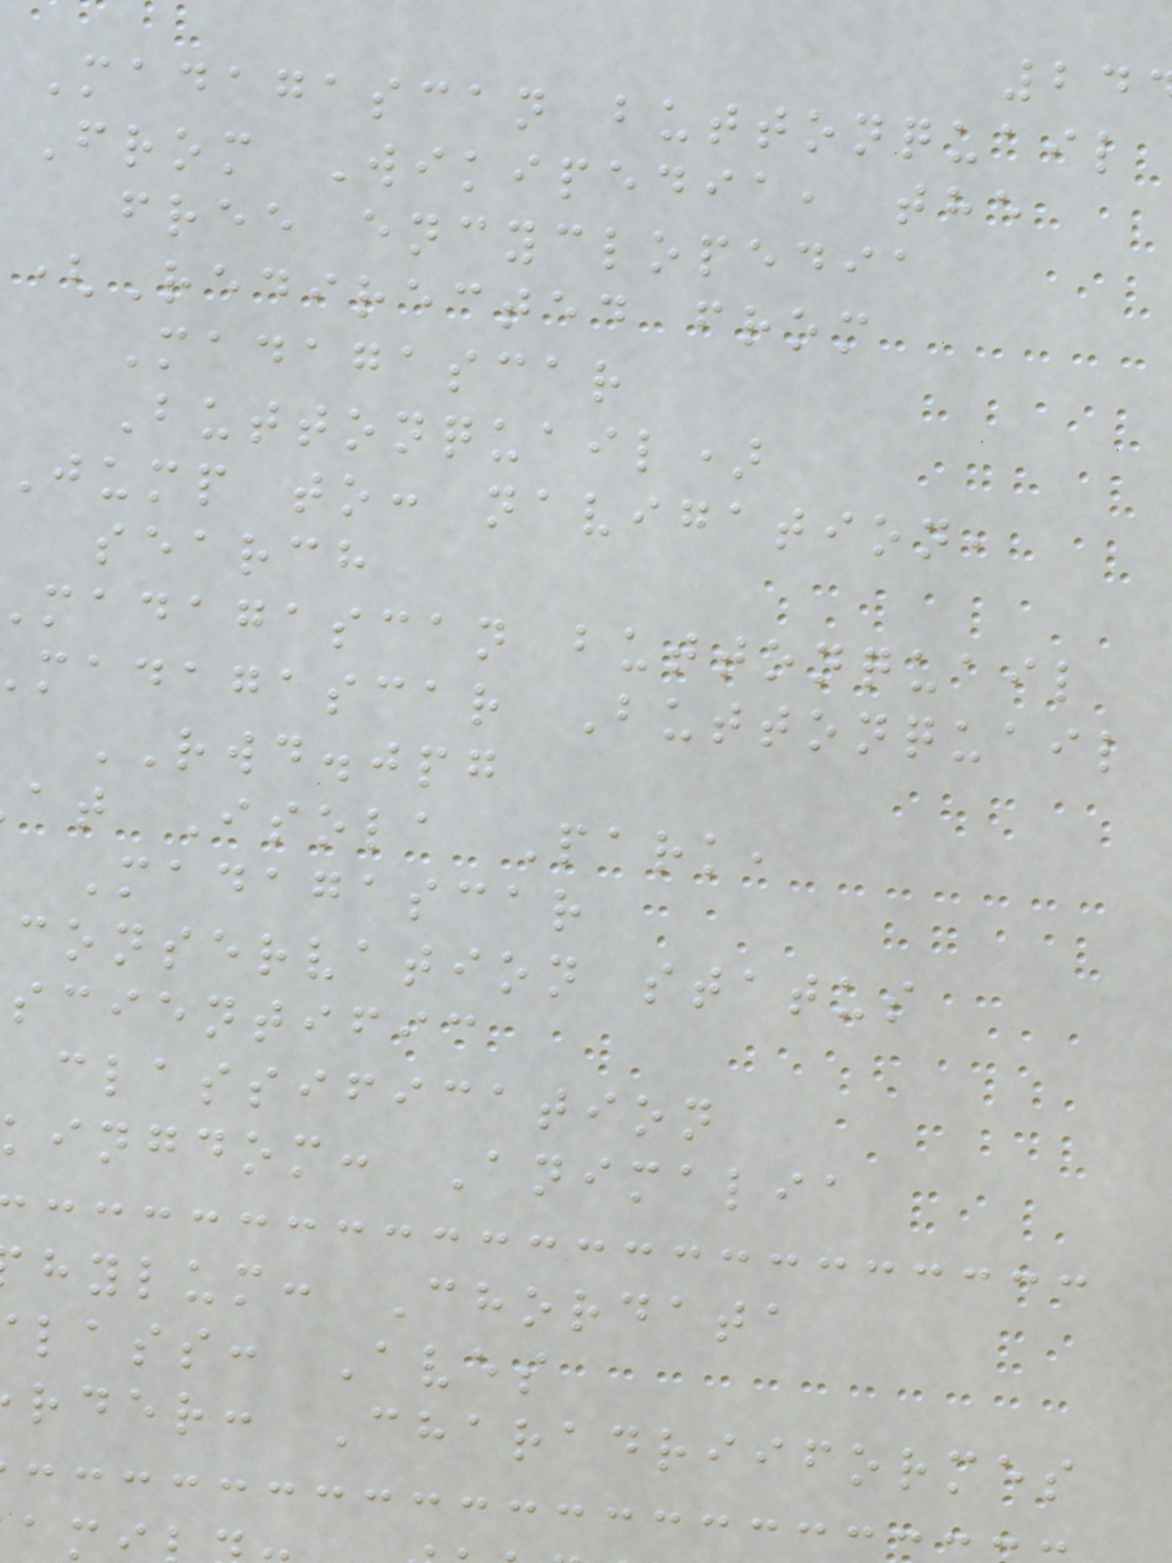Madagascan buttonquail
From Wikipedia, the
free encyclopedia
(Redirected from
Madagascar
Buttonquail)
Jump to: navigation,
search
madagascan buttonquail
madagascar Buttonquail
RWD.jpg
at Isola Park,
Madagascar
conservation status
scientific
classification
kingdom: Animalia
hylum: Chordata
lass: Aves
rder: Charadriiformes
